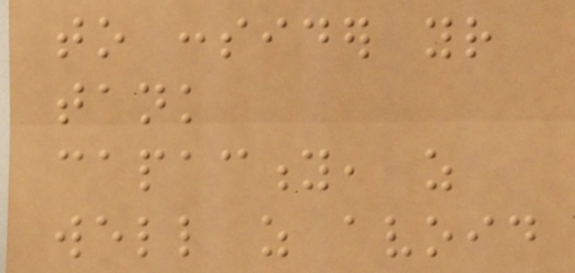to consider your
tank
capacity, as
well as avoid
